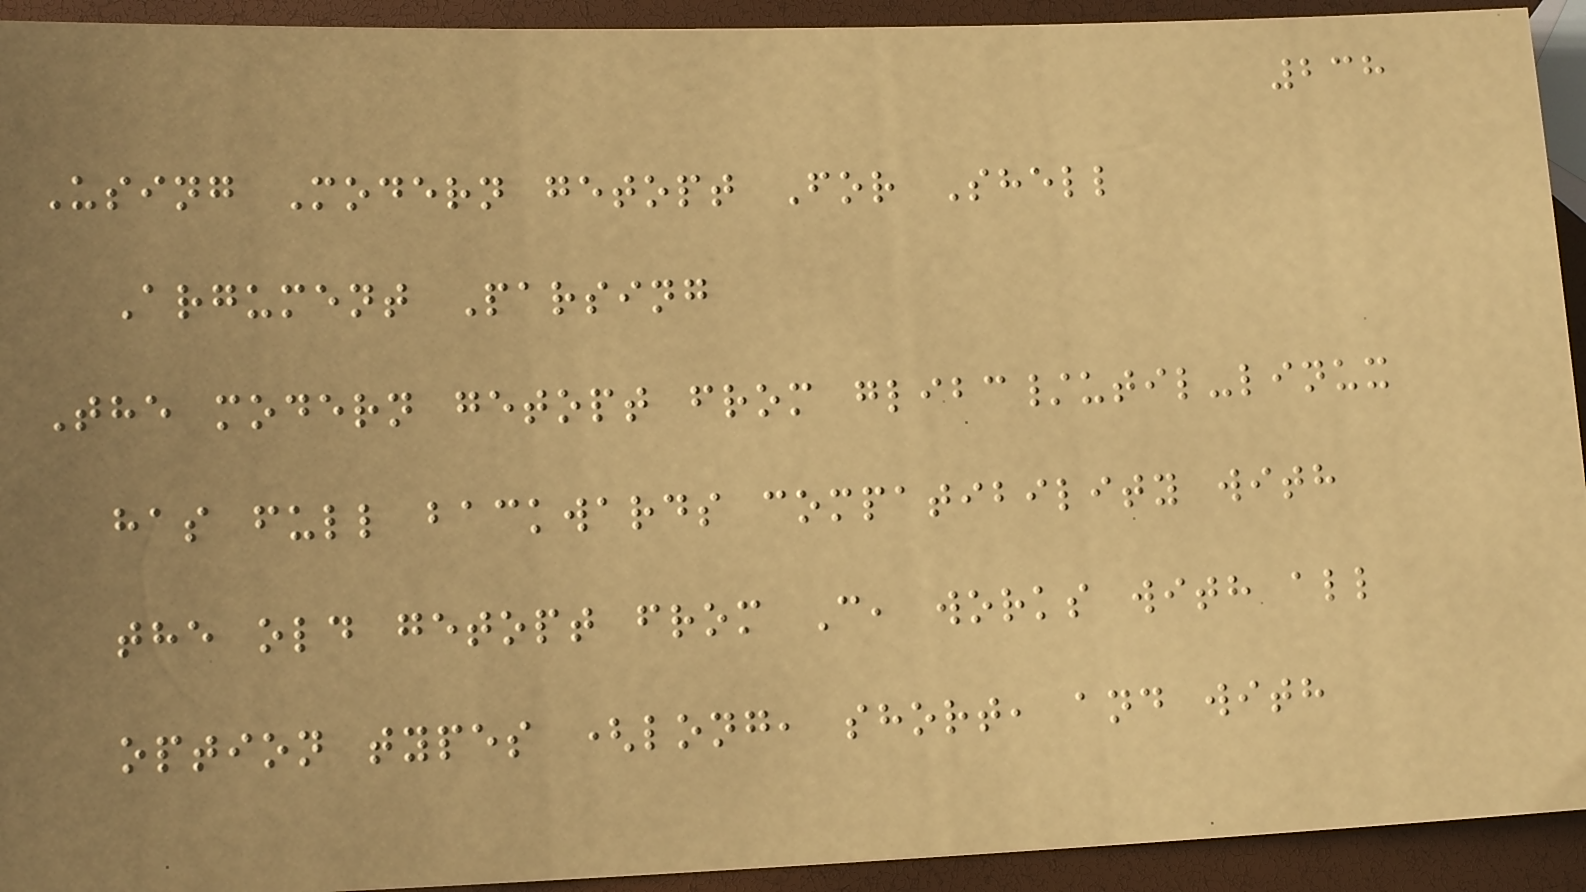238
Using Modern getopt For Shell
Argument Parsing
The modern getopt from glibc/util-linux
has full backwards compatibility with
the old getopt from C, works with all
option types (long, short, and with
